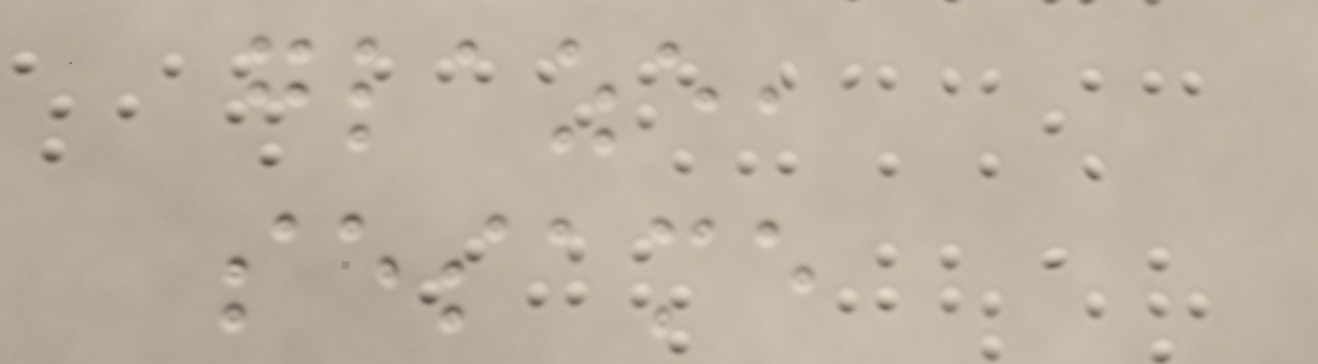glaze,
sesame
